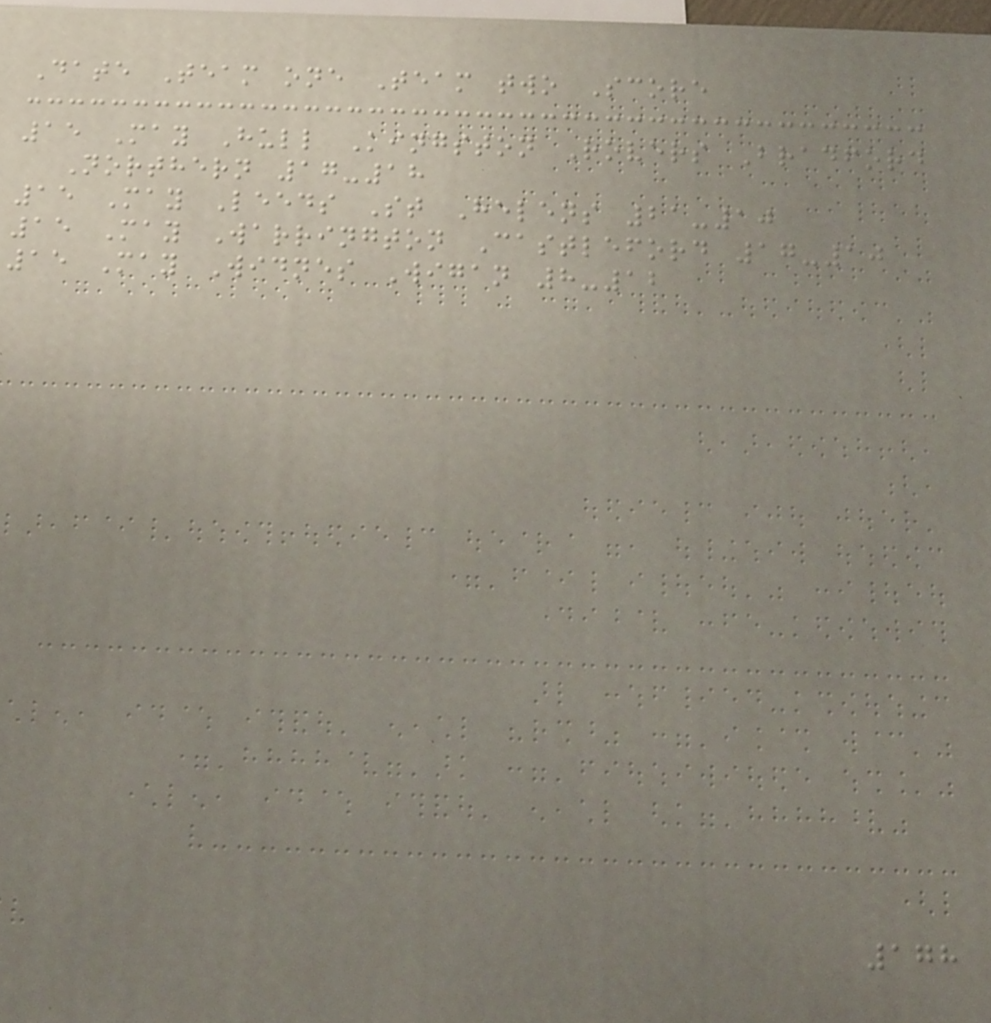Date Team one Team two Score
15 May Hull Kingston Rovers Bradford
Northern 17-18
15 May Leeds St Helens 21-10
15 May Warrington Castleford 17-10
15 May Widnes Wigan 8-12
178
